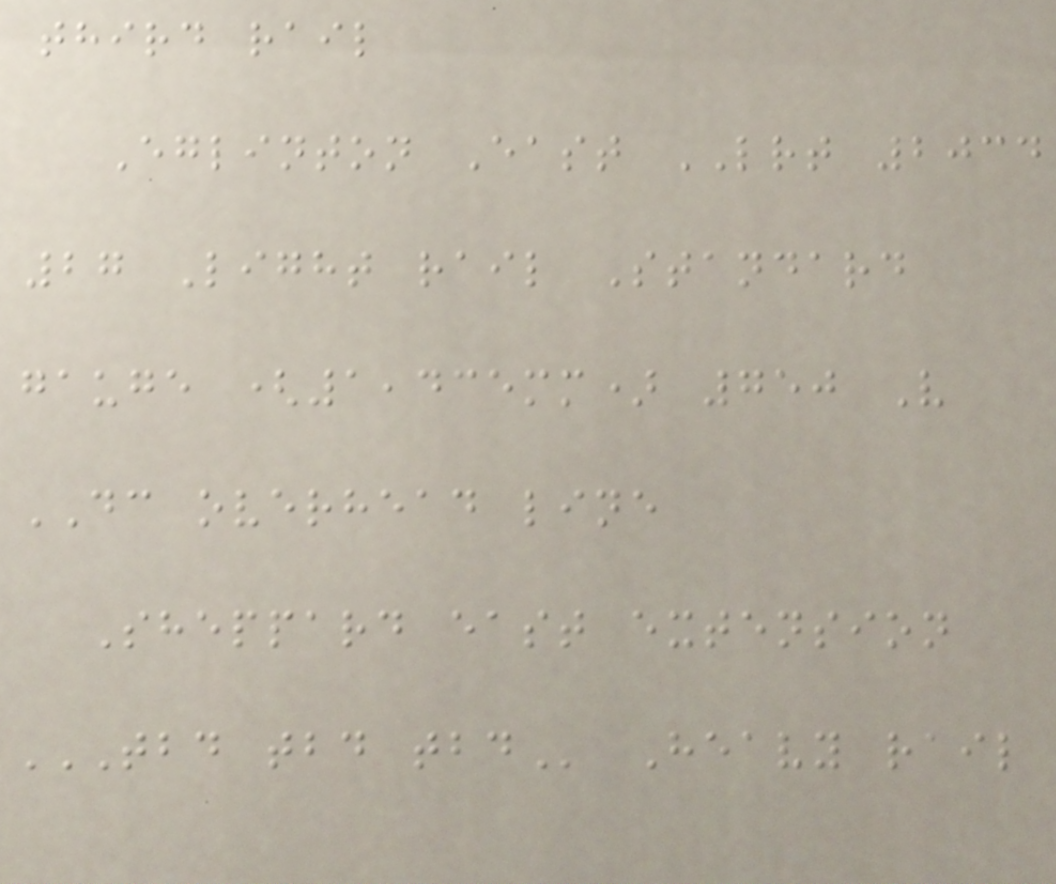third rail
Eglinton East LRT 2034
27 Light rail Standard
gauge (1,435mm) 750 V
DC overhead line
Sheppard east extension
TBD TBD TBD Heavy rail
